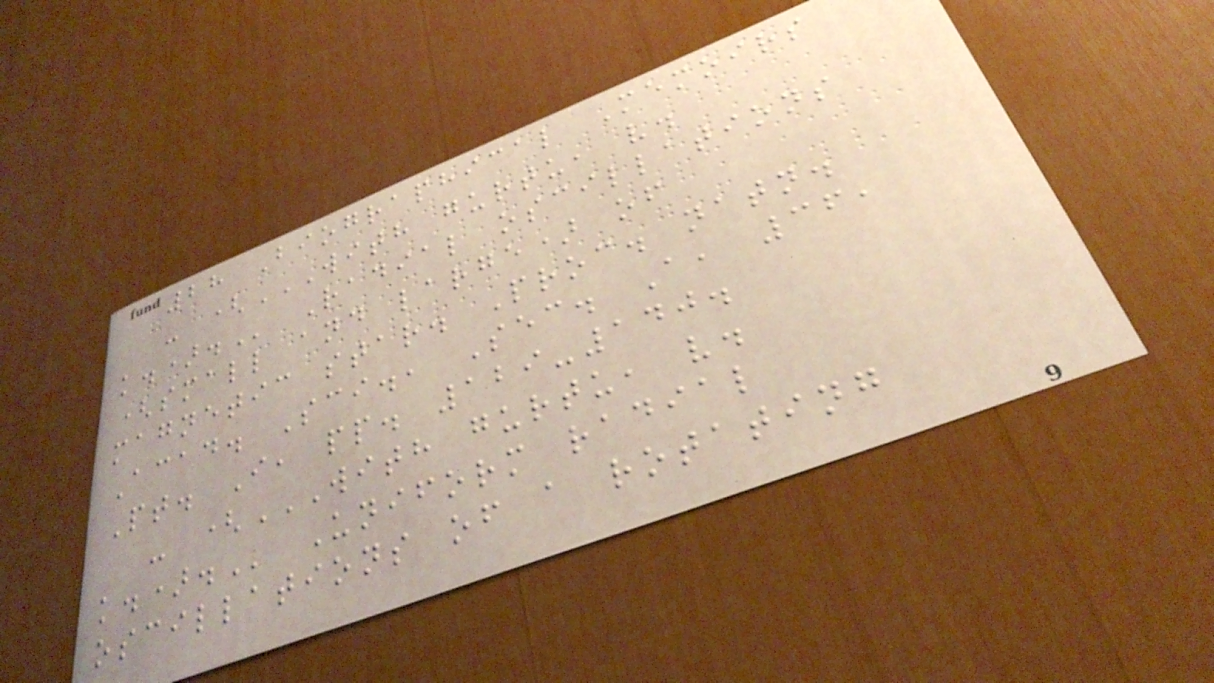28 Biographical Memoirs
- (WITH GURTU, V.
K.). Radial oscillations
(small and large) of
magnetic star. Proc. natn.
Acad. Sci., Sec. A, 36,
Pt. I, pp. 129-140.
- (WITH GURTU, V.
K.). Uniform radial
oscillations of a rotating
